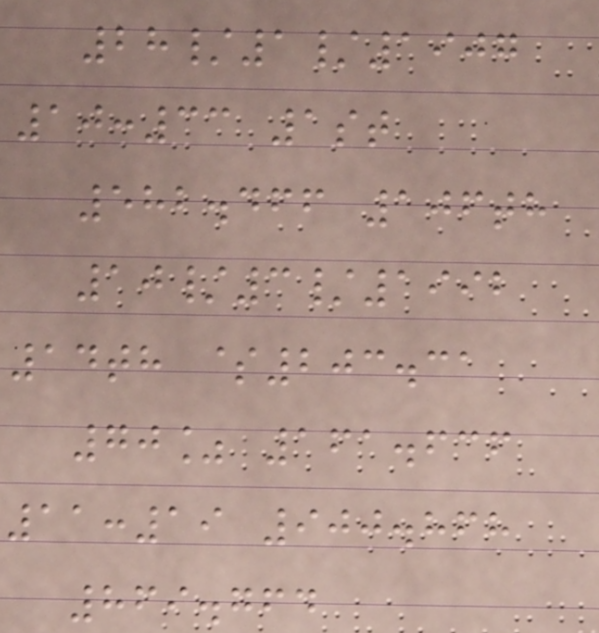28/1/1907
10:33 1st
582.466 106th
10/3/1992
14th $203.31
70% 161.636
11:19 900.868
869.764
